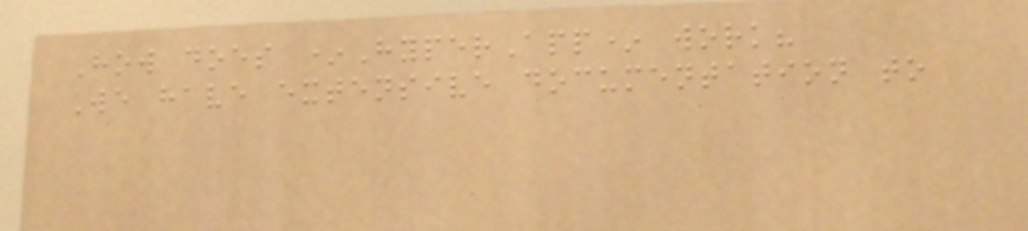How does *HyperApp* work?
We have extensive documentation to
